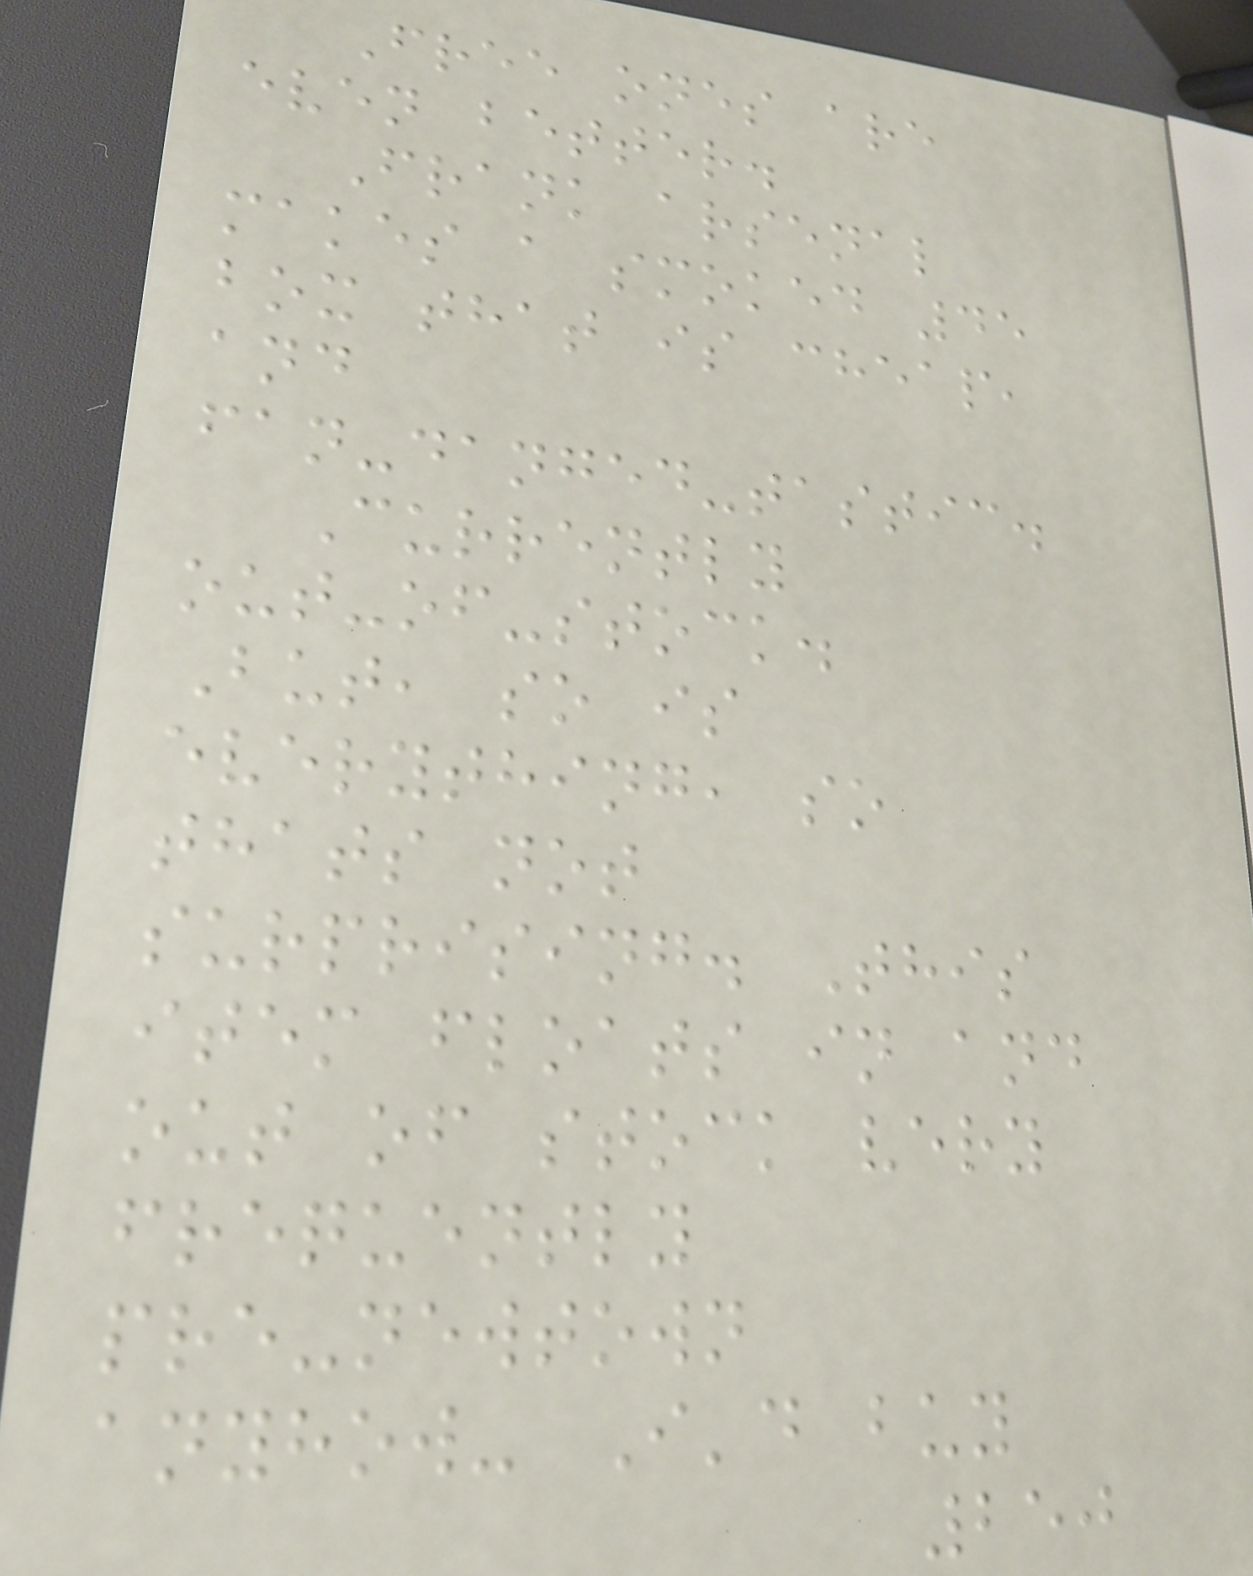Free ones are
even better.
Frank arsenal
makes a smoked 45
box that is cheap,
and
fan-danged-tastic.
Currently
out-of-stock.
But, so is
everything, so
thats not
surprising. This
item floats in and
out of stock very
frequently
pre-newtown
anyhow- I'd buy
250
